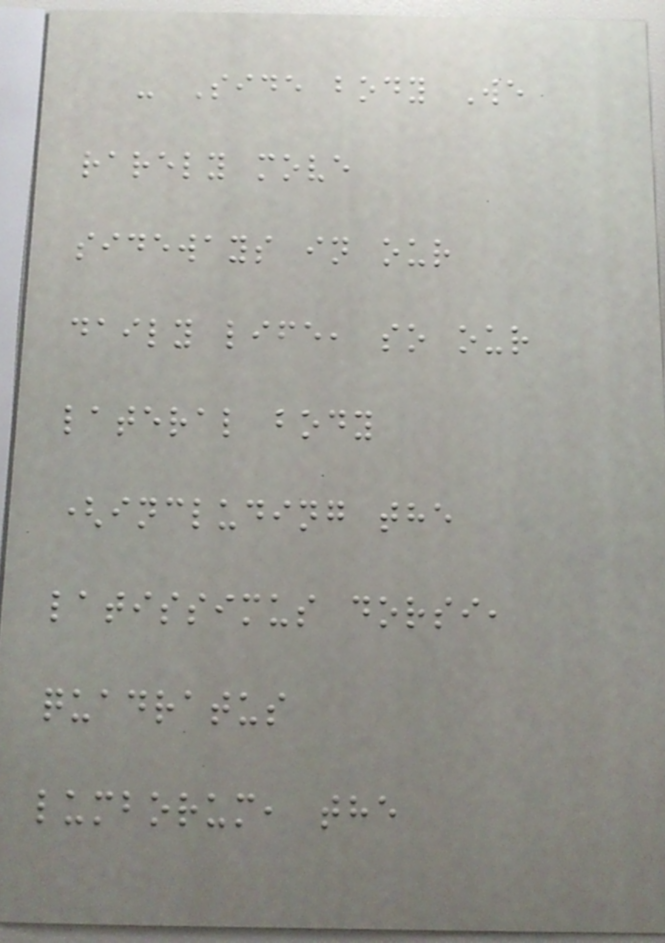- Side body We
rarely move
sideways in our
daily life, so our
lateral body
(including the
latissimus dorsi,
quadratus
lumborum, the
